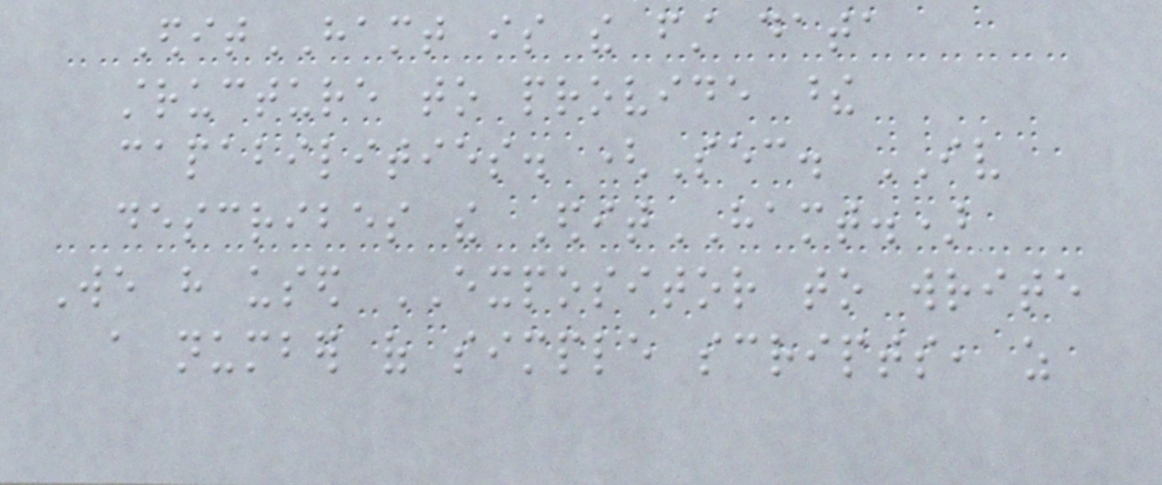EditHAMT is the first data
structure to provide these
capabilities. (Sec. IV
describes the EditHAMT.)
We have used EXPOSITOR to write
a number of simple scripts, as
